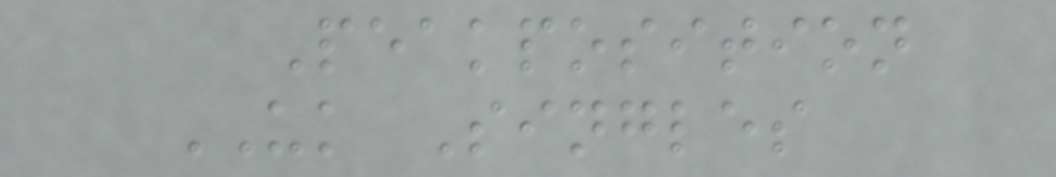Peakposition
UK Singles
